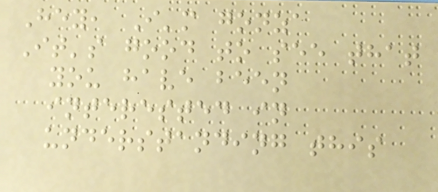Hey, I'm gonza
It's good to see that
you have been
interested in
understanding this
